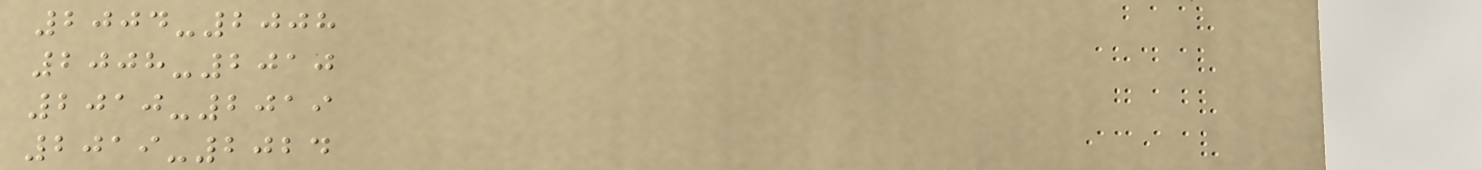2004-2008
2008-2010
2010-2019
2019-2024
